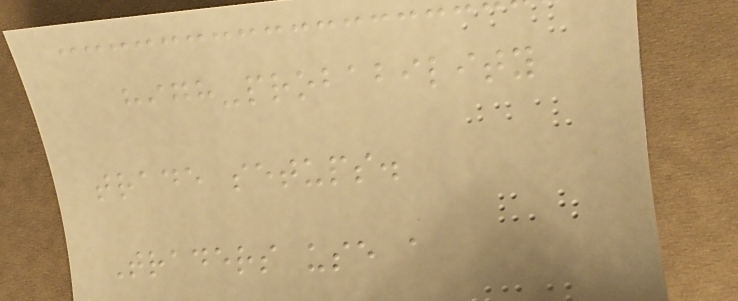high-probability
trade setups.
Traders use a
